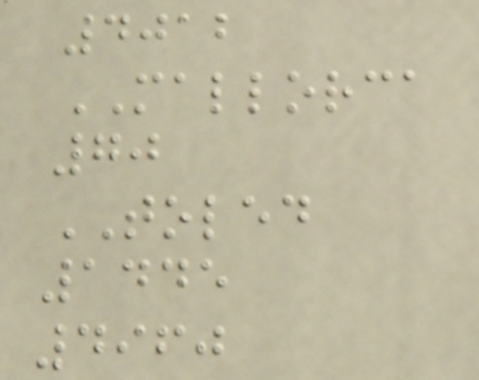4012
MALLORCA
70
TOLED
1445
4960
